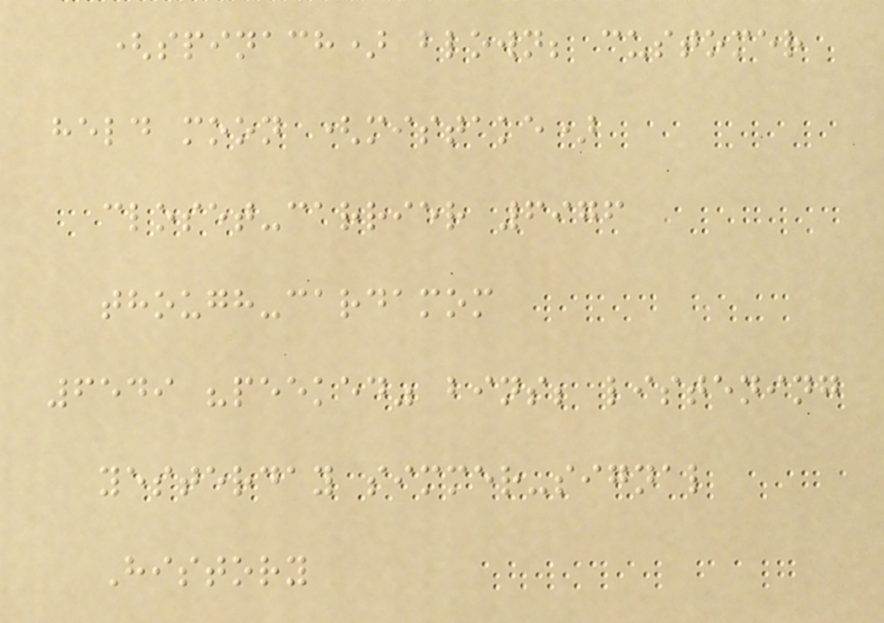(spinach) blown; customer
held moon (mistake)
closet-carrier 6976
though-cardamom
6549 "peeked" bins; listening
yesterday simmer-signal
History
